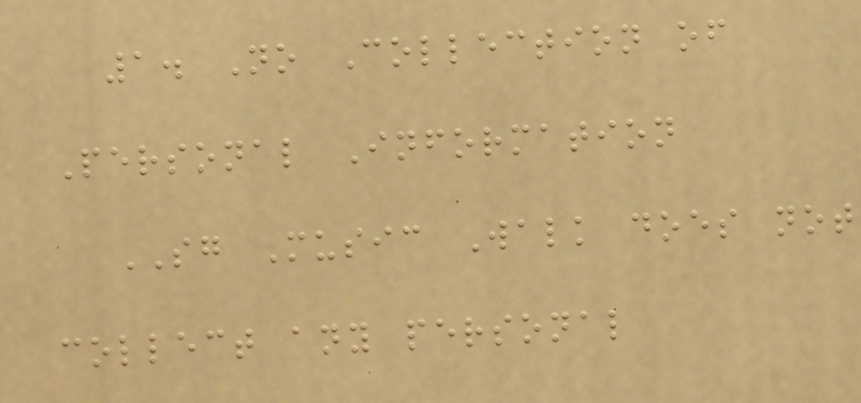1. No Collection of
Personal Information
SG Music Walk does not
collect any personal
